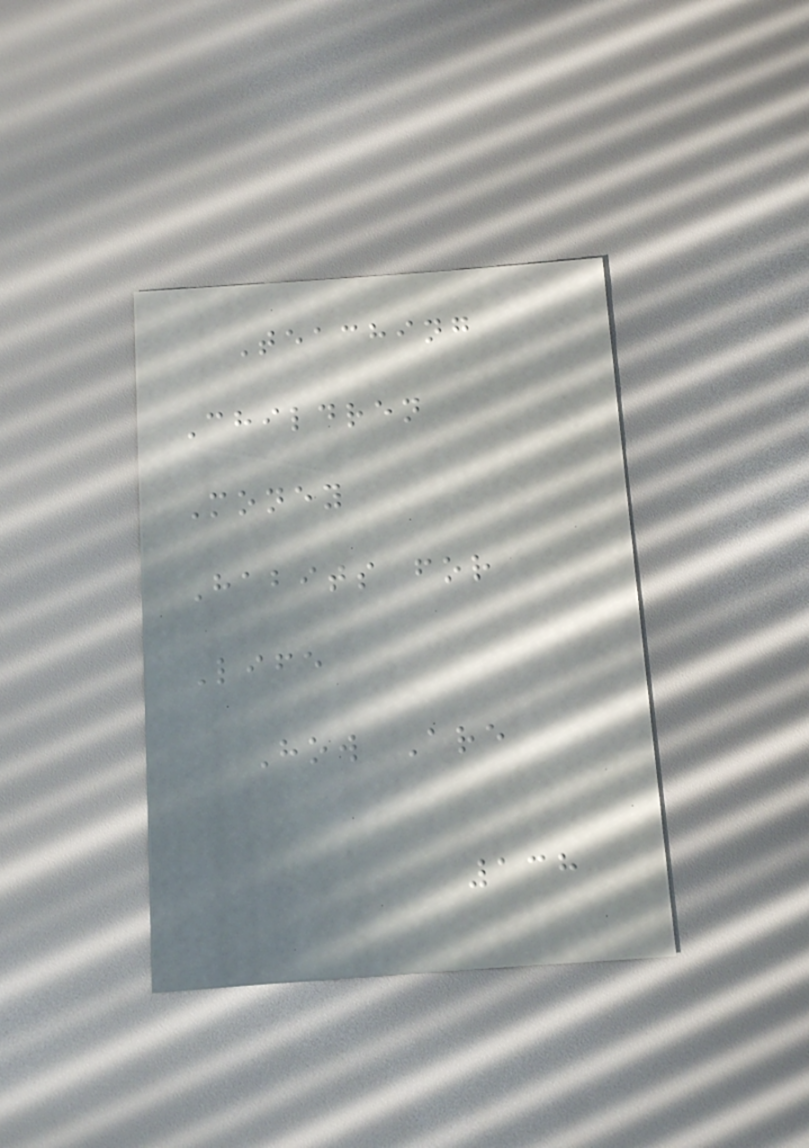Teaching
Children
Money
Habits for
Life
How Are
138
